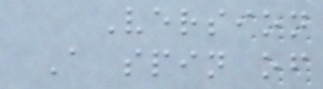Version
A spin of
